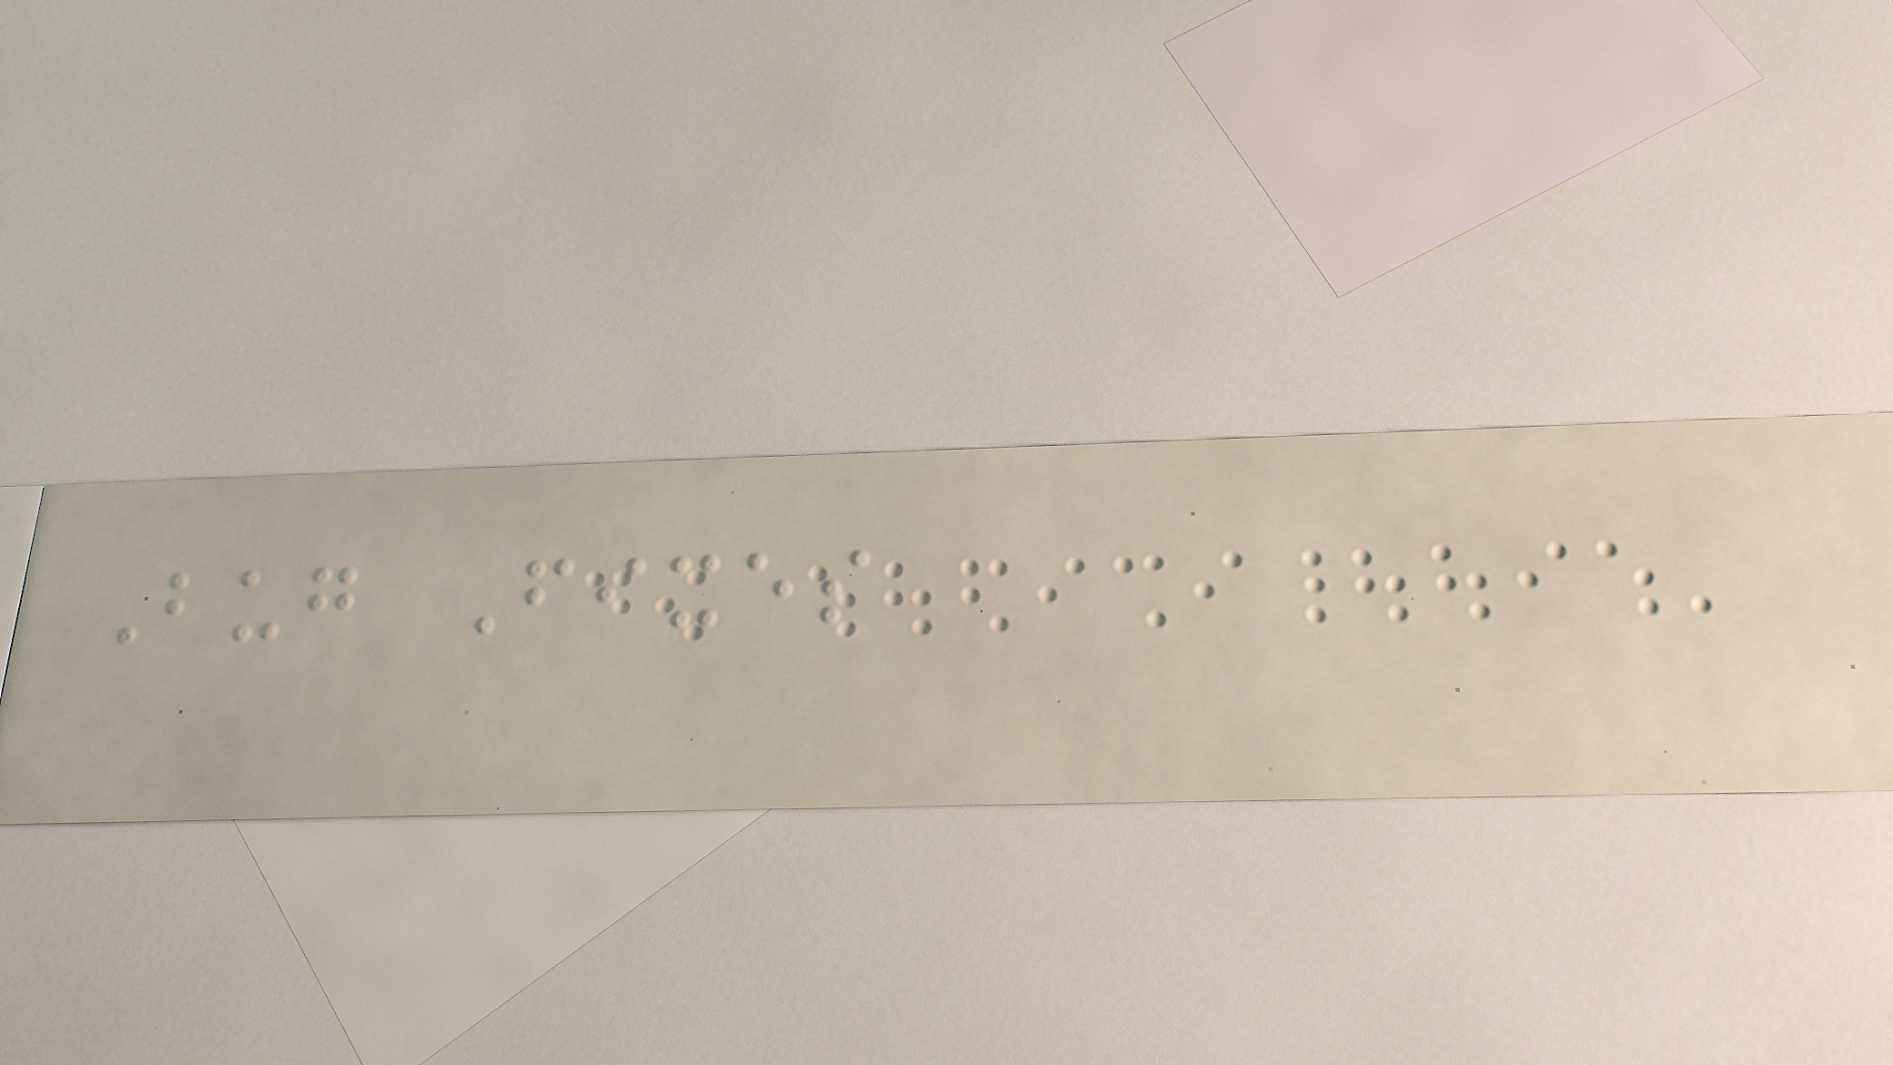Bug Fixes
